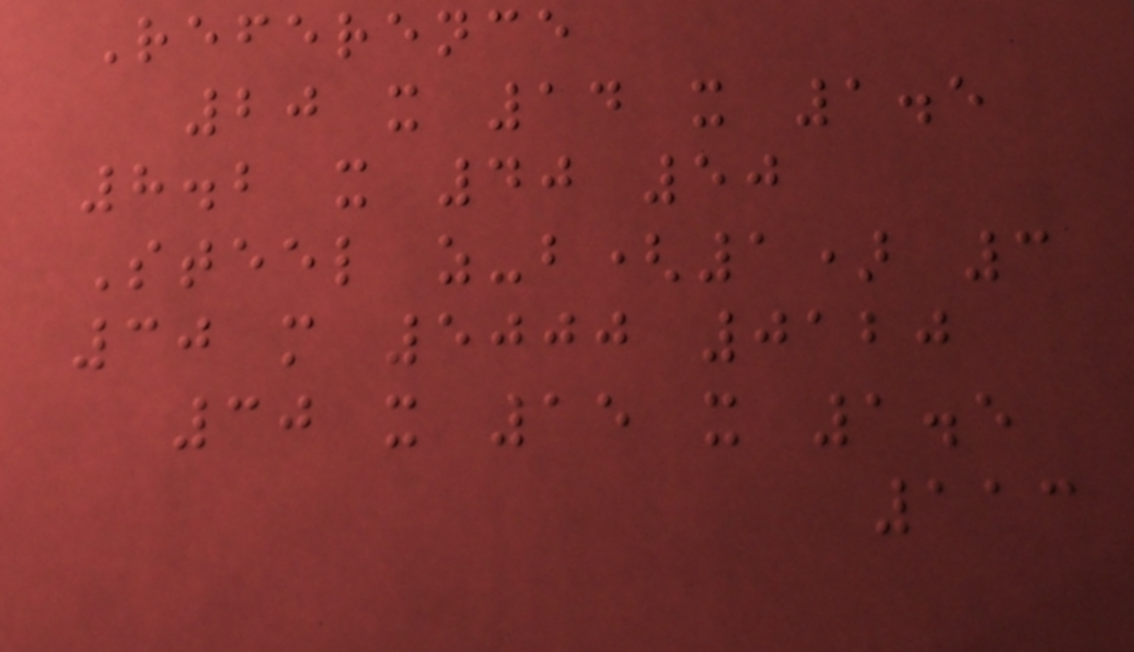Reference
20 x 14 x 1.5
8.2 x 40 50
Steel z-b(1) 3
30 m 5000 0120
30 x 15 x 1.5
113
